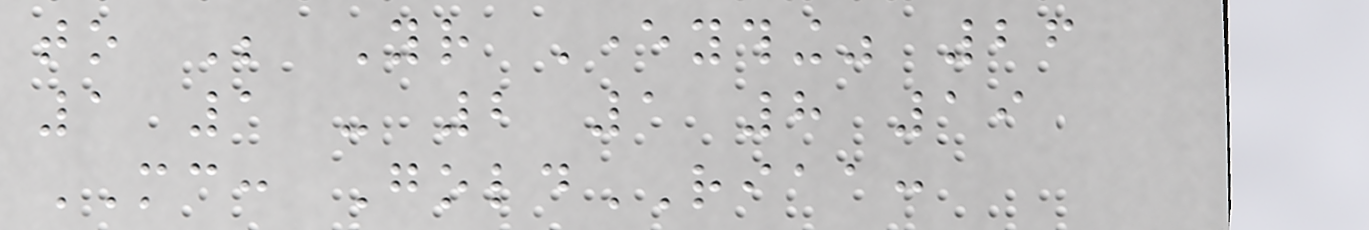to Be Your Everything" 26
1 1 - 2 1 8 19
MC: GoldRIAA:
